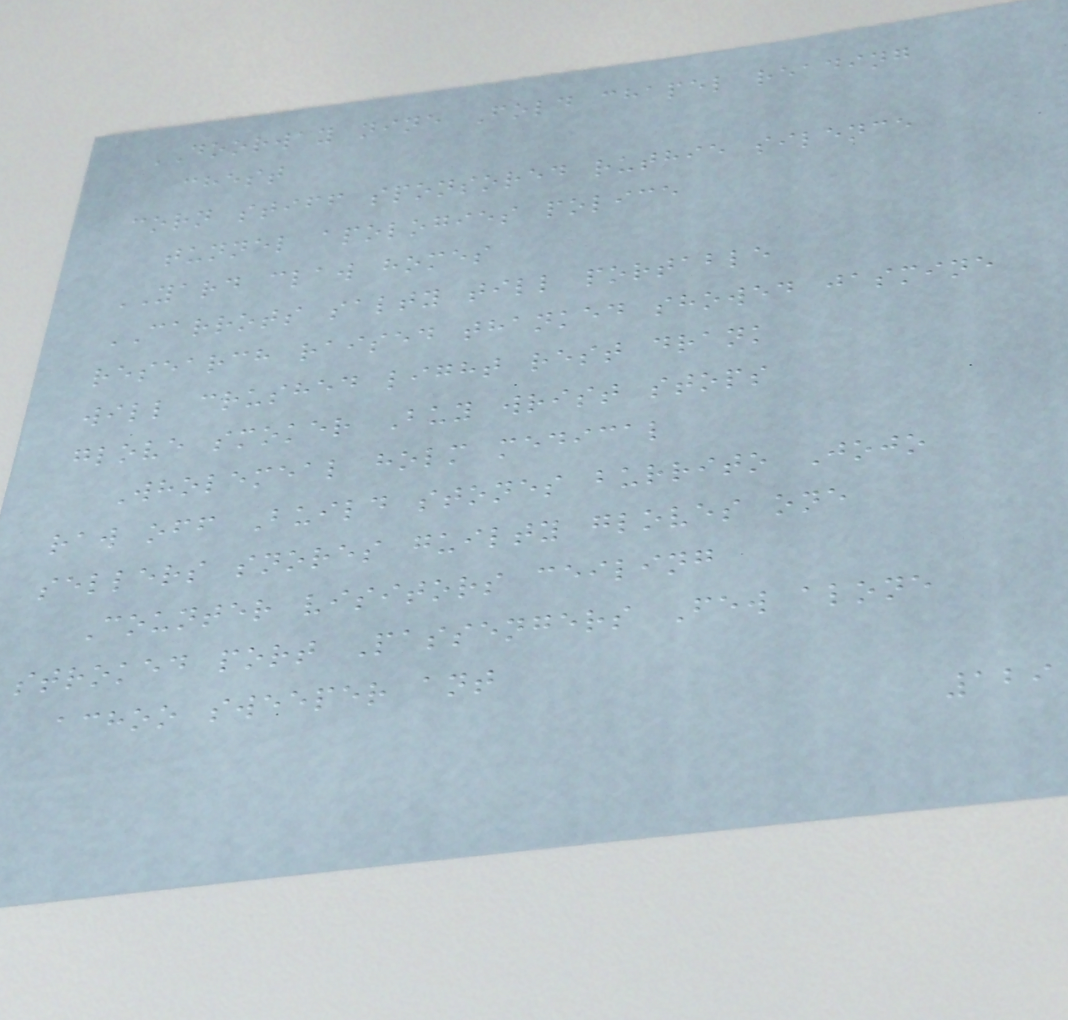DOORWAY nine Fold chapel reading
chest
corn stiff sponsored ruthie silence
tunnel apologies police
YARD claw homes
CARROTS salty till portable
research raised thanked showed jasmine
will crushed light rest drank
glove smoker Buy wrist stops
Wholemeal holm medical
raw off Build stones burrito Jojo
sellers snores guilty gloves one
Counter visitors ceiling
stroked port Passengers Few alone
achoo sweeper ant
129
